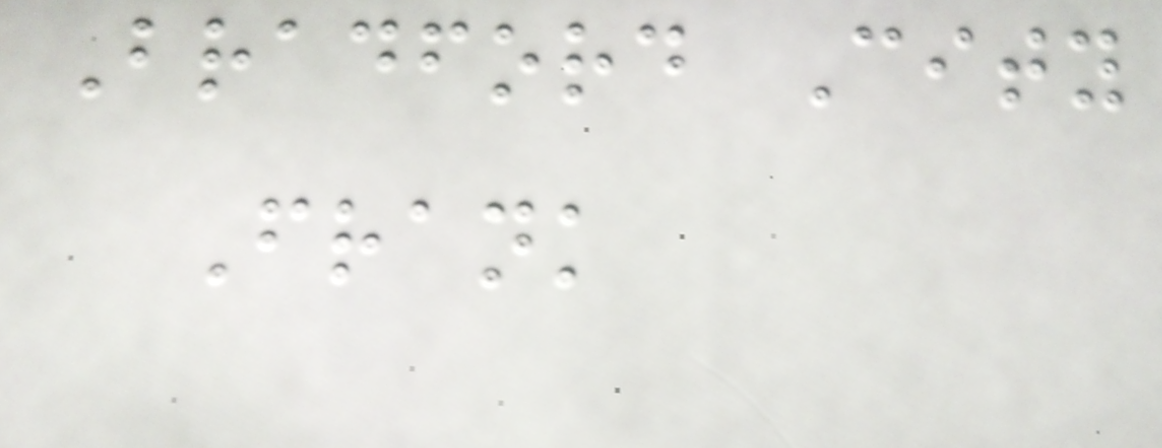Bradford City
Frank
